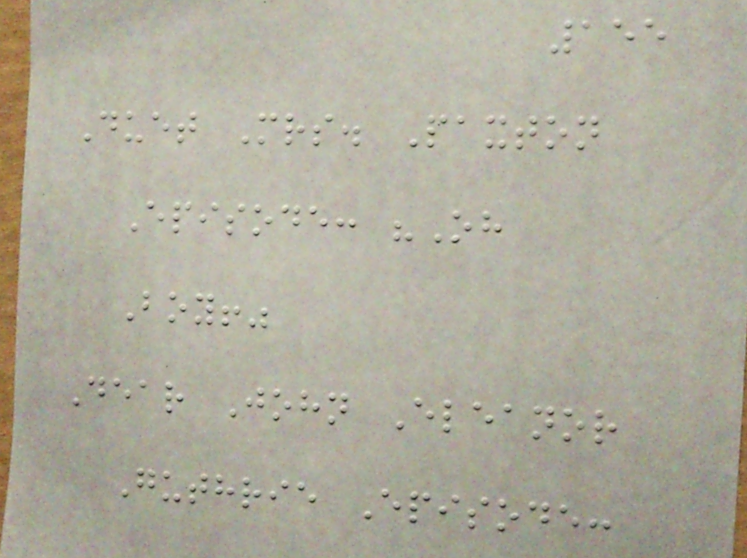155
Duet Mrs. Paxton
Episode: "Oh
Boy!"
Dear John Eleanor
Guthrie Episode:
